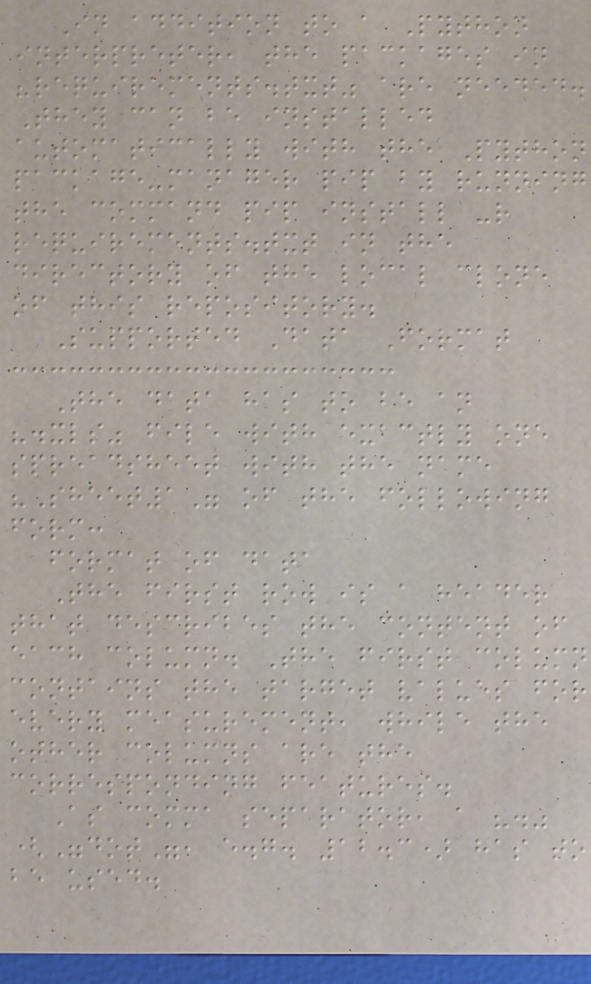In addition to a Python
interpreter, the packages in
"requirements.txt" are needed.
They can be installed
automatically with the Python
package-manager pip by running
the command pip install -r
requirements.txt in the
directory of the local clone
of this repository.
Supported Data Format
The data has to be an
".xls" file with exactly one
spreadsheet with the name
"Sheet1" of the following
form:
format of data
The first row is a header
that describes the content of
each column. The first column
contains the target values for
every measurement, while the
other columns are the
corresponding features.
As comma separator, a "."
("dot", e.g. 12.3) has to
be used.
